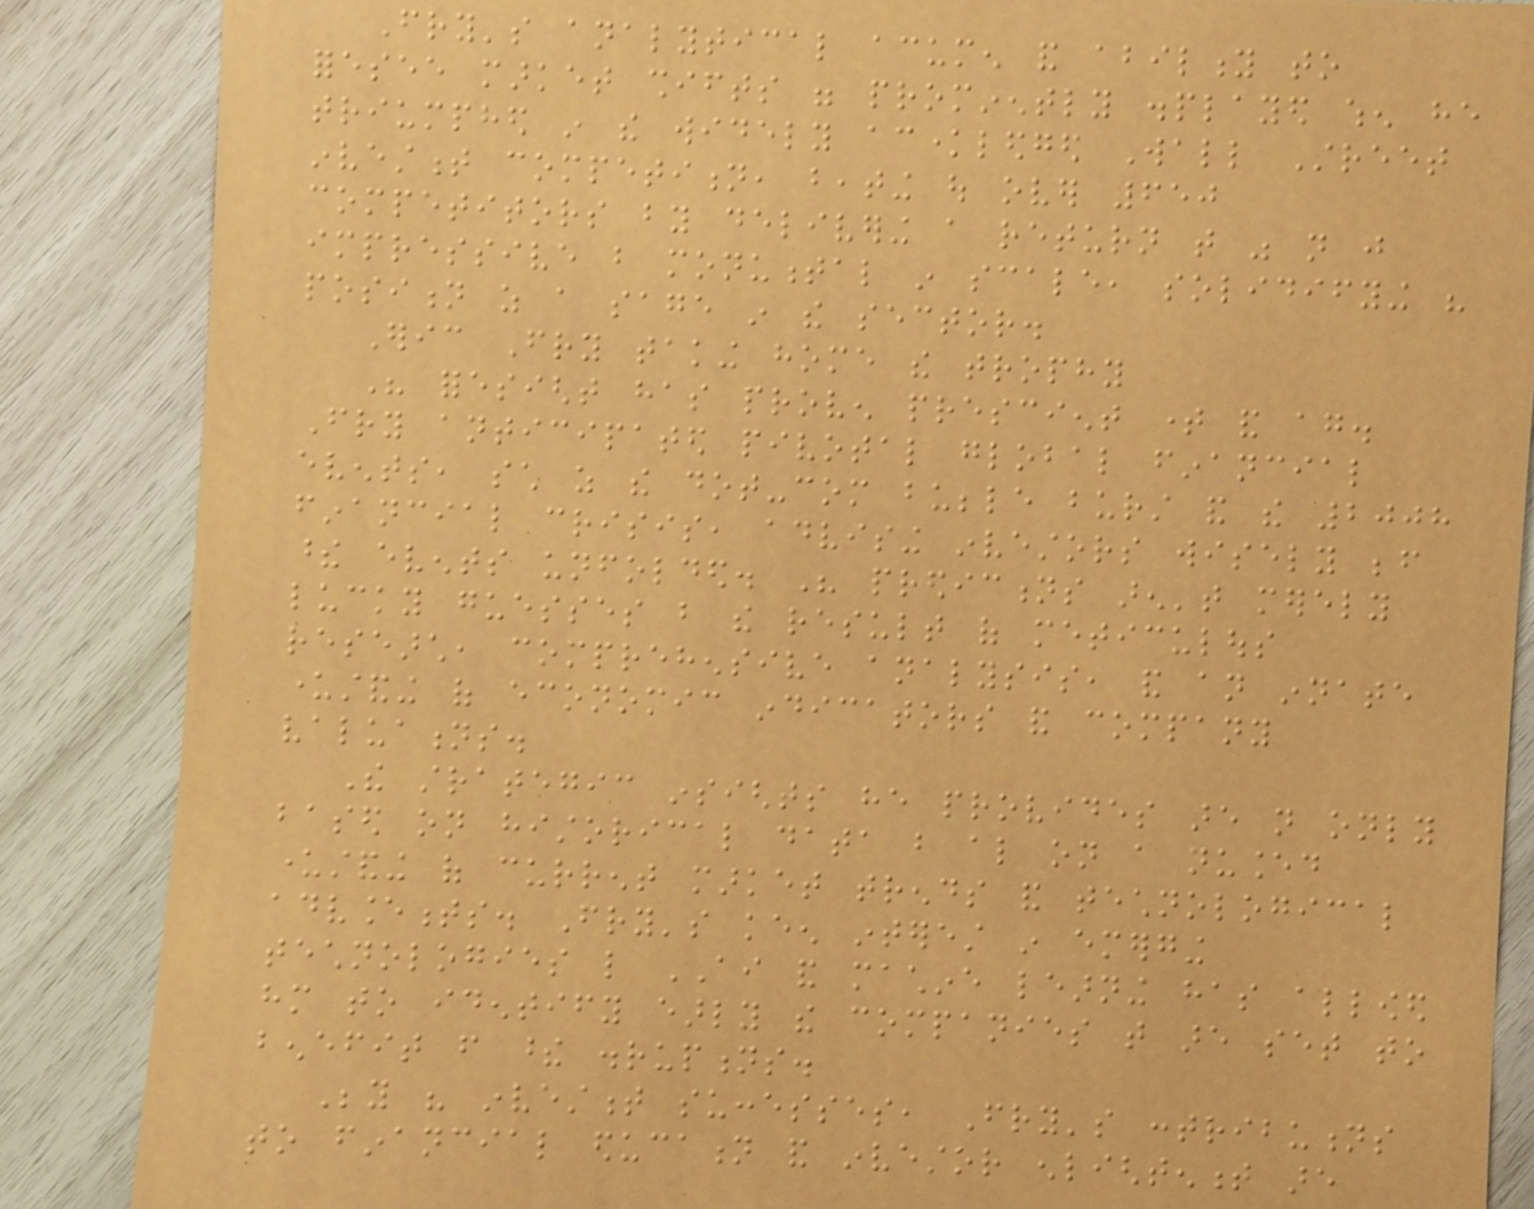Fry's analytical acumen and ability to
foresee market shifts were prominently displayed when he
triumphed in the widely acknowledged Wall Street
investment competition, beating out over 650
competitors by delivering a return that was not just
impressive but monumental in scale, solidifying his
position as a sage in the sector.
Eric Fry taking home the trophy
His foresight has proven prescient time and again.
Fry anticipated pivotal global financial
events, such as the dot-com bubble burst and the 2008
financial crisis, advising investors wisely before
these events unfolded. His predictions aren't merely
lucky guesses but the result of meticulous
research, comprehensive analysis, and an innate
understanding of economic indicators and company
valuations.
The strategic insights he provides are not only
based on historical data but also on a nuanced
understanding of current market trends and technological
advancements. Fry's keen interest in emerging
technologies like AI and machine learning has allowed
him to identify early the companies that are set to
benefit from these disruptions.
Beyond his investment successes, Fry's contributions
to financial education and investor enlightenment are
